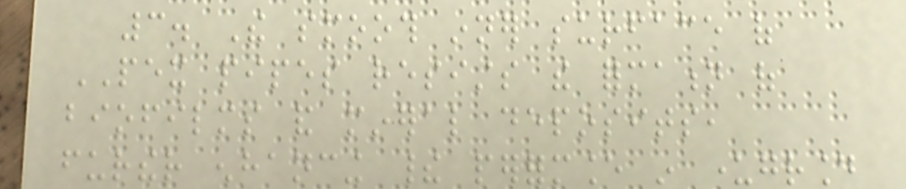3. The smooth inner surface of
PEX pipes resists the formation of
biofilms and mineral deposits,
further enhancing their performance in underground
